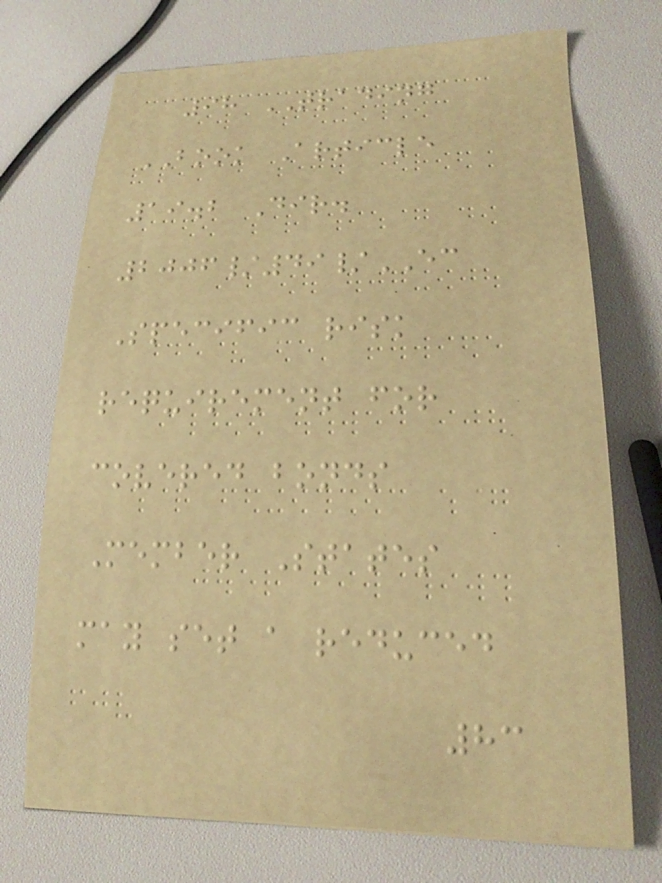98 TRADING
BOOK Article
19.2 Dir.
2006/49/EC
Specific risk
requirement for
covered bonds
Member States
may set a reduced
83
